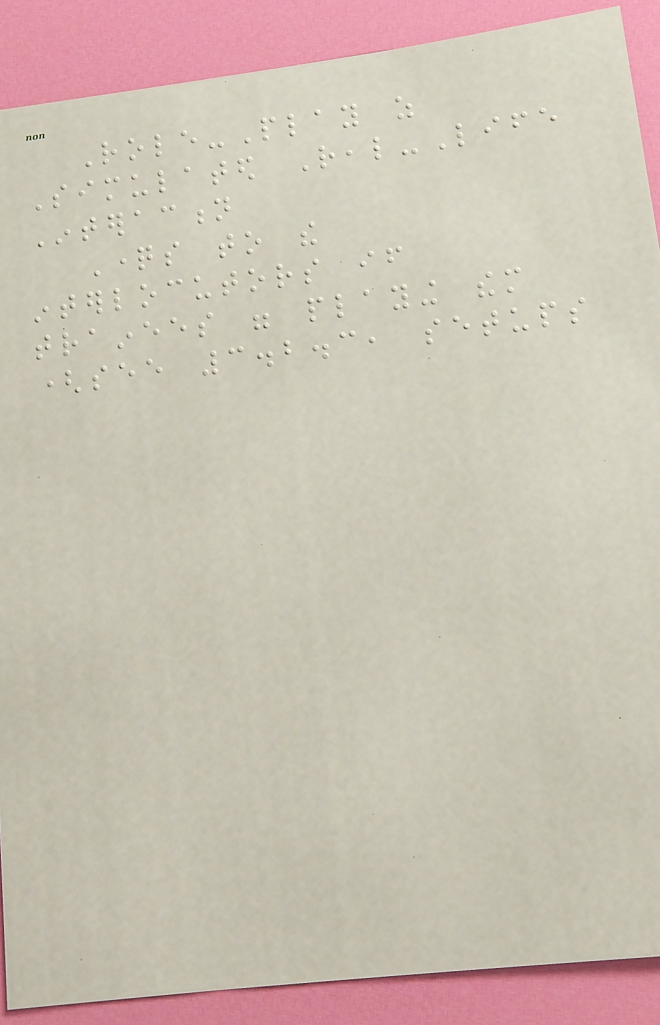Role-Play as
Simulated Real-Life
Interaction
Questions to the
interlocutors if
trainees were playing them
(see 3.2.3, setups
